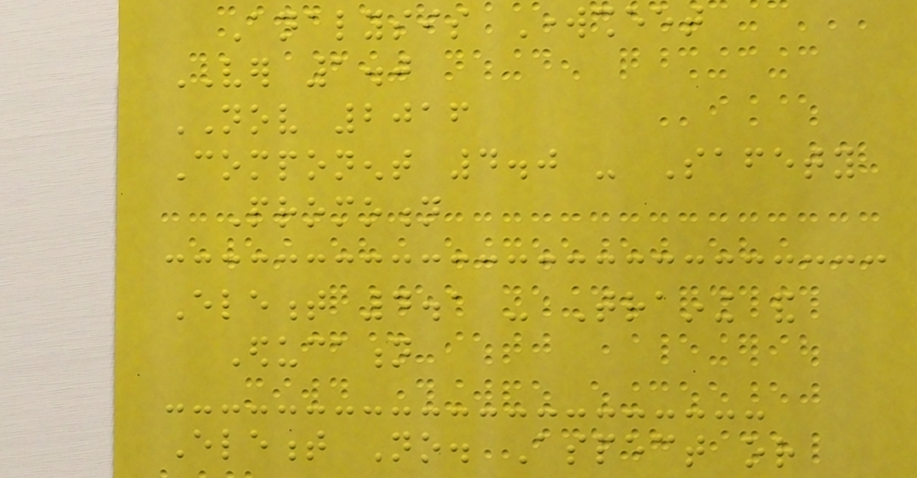Analysis Worksheet
VER 1.0
NOV 2016
Component 4.0 - Safety
Promotion
Element 4.1 - Training and
Education
Element No. Aspect or
